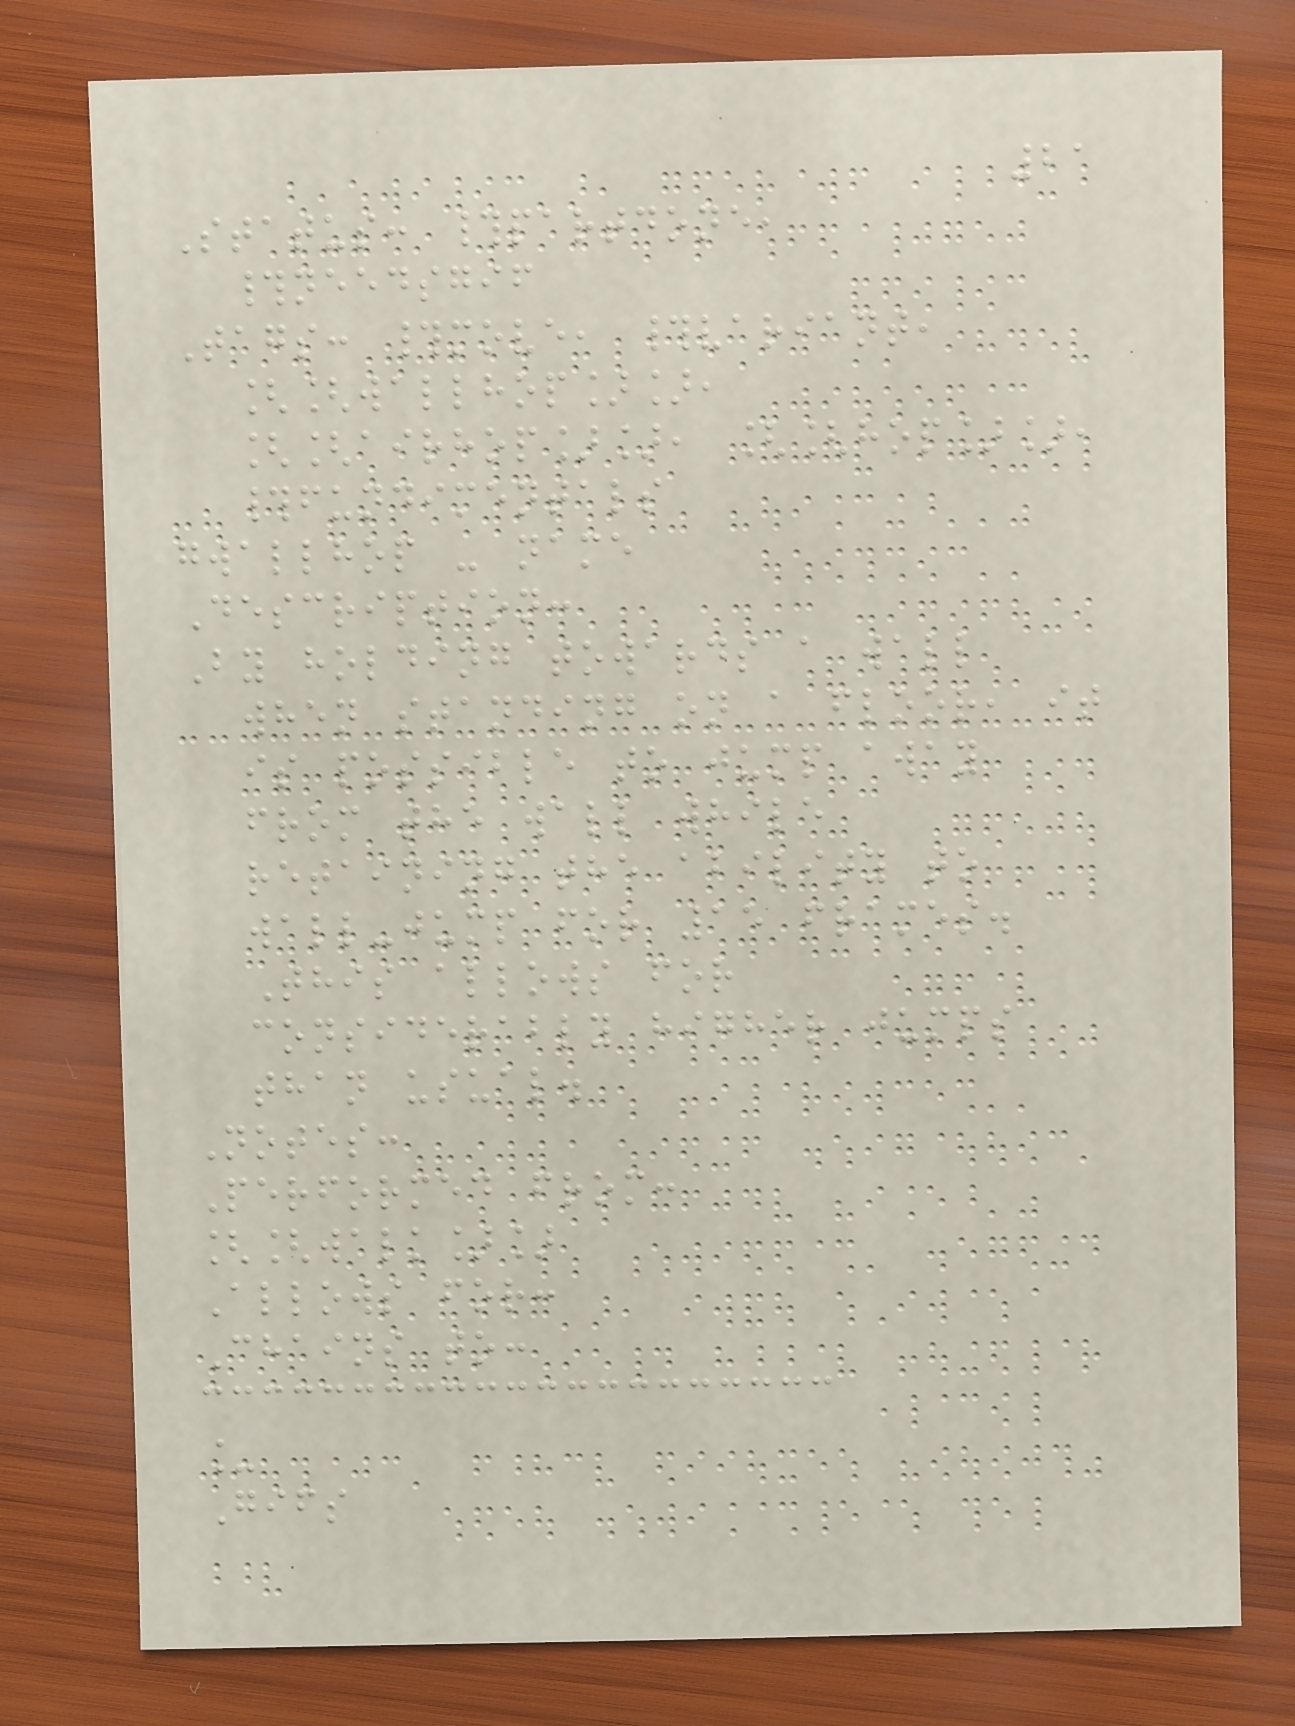21
Status: #partdone,
#needsgif
Tags: #move, #variant,
[[wallhop]],
[[airhop]], [[hop]],
#fundimentals
gwallhop - name
Description:
By holding towards a wall
when standing on a floor, it
is possible to jump away
from the wall while
retaining the ability to
wall-jump for 15 frames.
This allows for
considerably higher jumps
than usual.
Notes:
Performed from:
[[walk]]
Allows for:
Chains to:
_
Gifs
